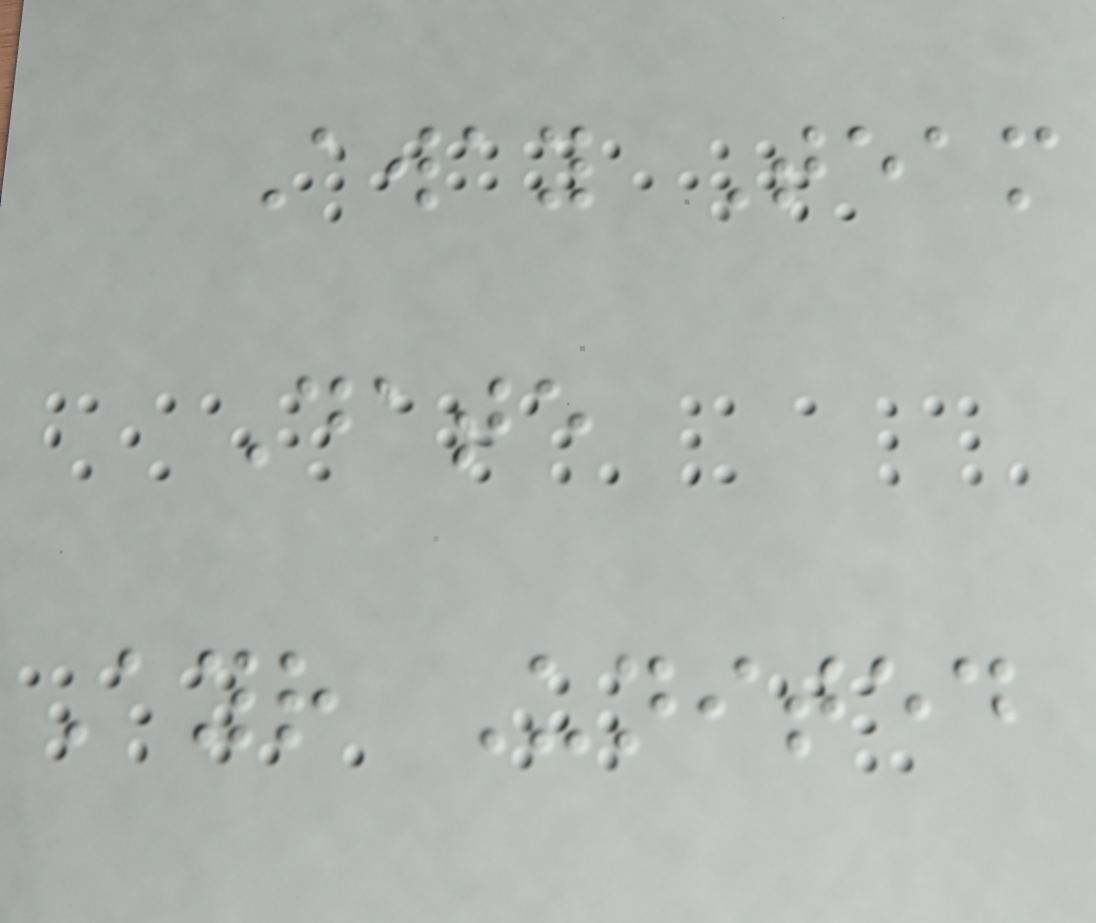Away Team
Date
Ayr United
